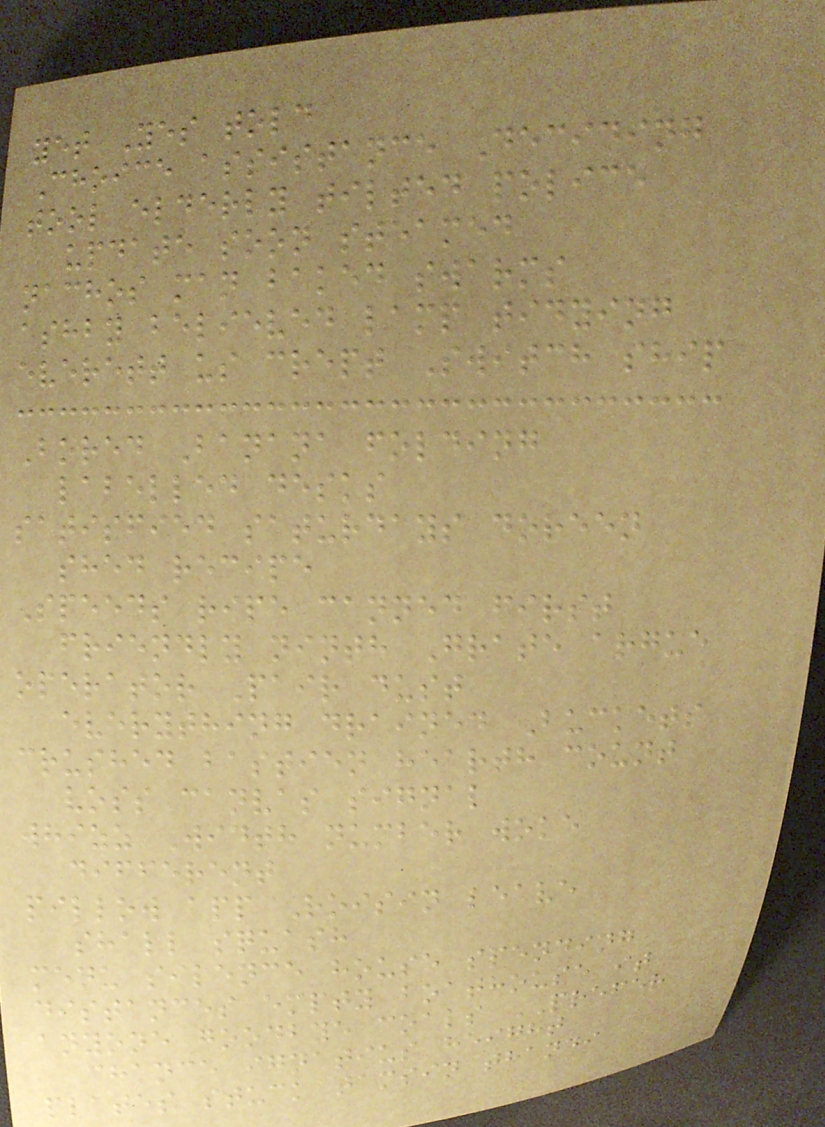yet Yes told
Choice assistance Deciding
tool elderly tilted police
update soon steamed
nachos man baked swarms
ashby believed lamp tidying
everett us crept Switch ship
Bored Banana folding
labelled desks
satisfied saturdays doreen
shed recipe
Speeds ripe canned first
friendly ninth Grate argue
operator Pair dust
everything drained Buckets
crushed bastien hearth count
voss canvas signal
whizz Width number woke
different
pillow app Roisin leave
shall squash
menu silence house spending
distances empty boathouse it
anyone goodbye coals PREFER
chance ignatius height
plates stuck tamsin thandi
